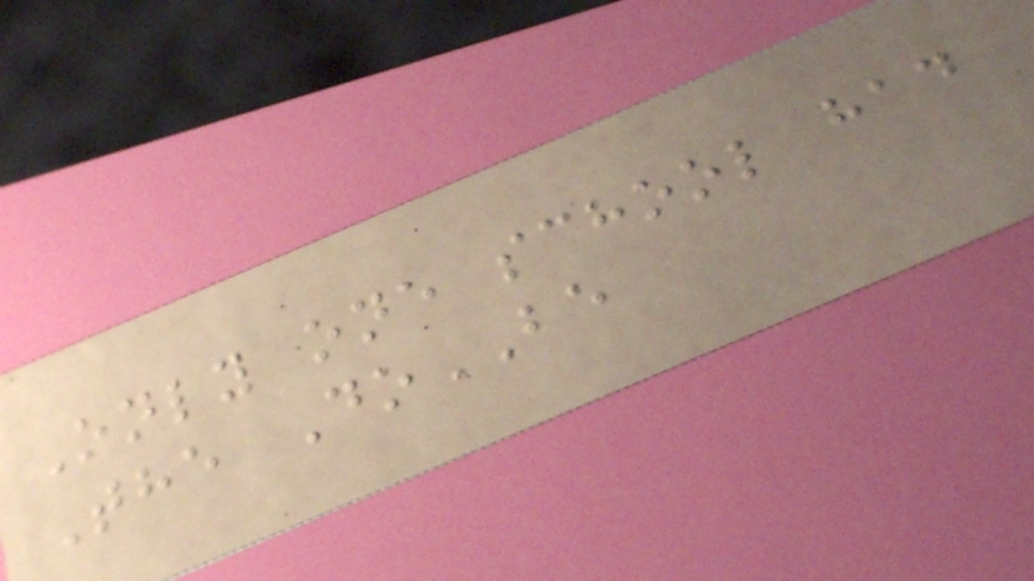Only one school had
The DoBE
